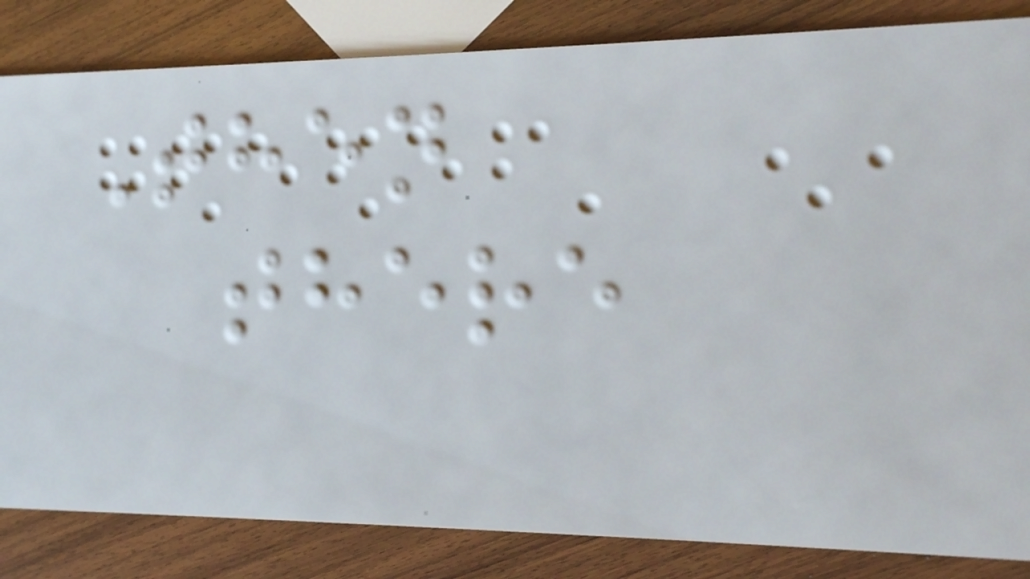Then
there
